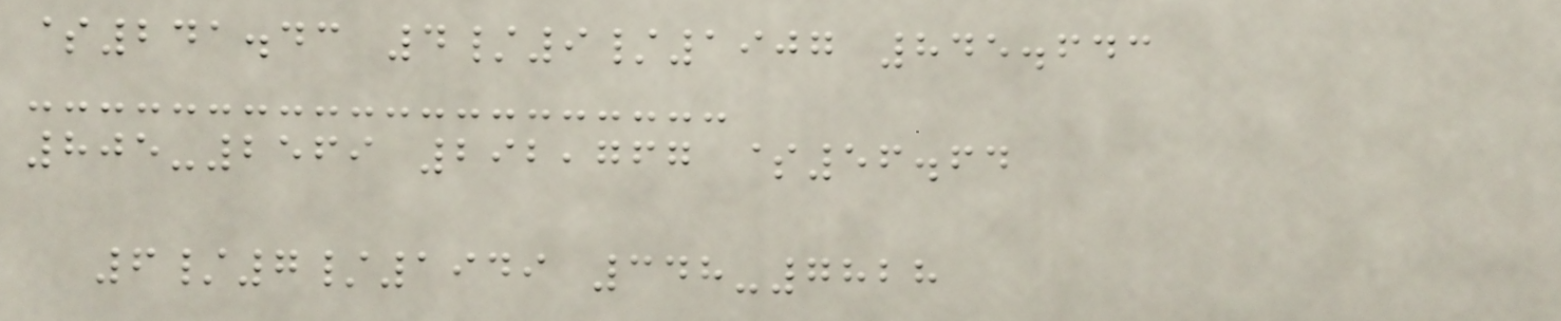$241.43 4/9/1907 845.643
805-2569 292,767 $56.64
6/7/1949 348-7828
